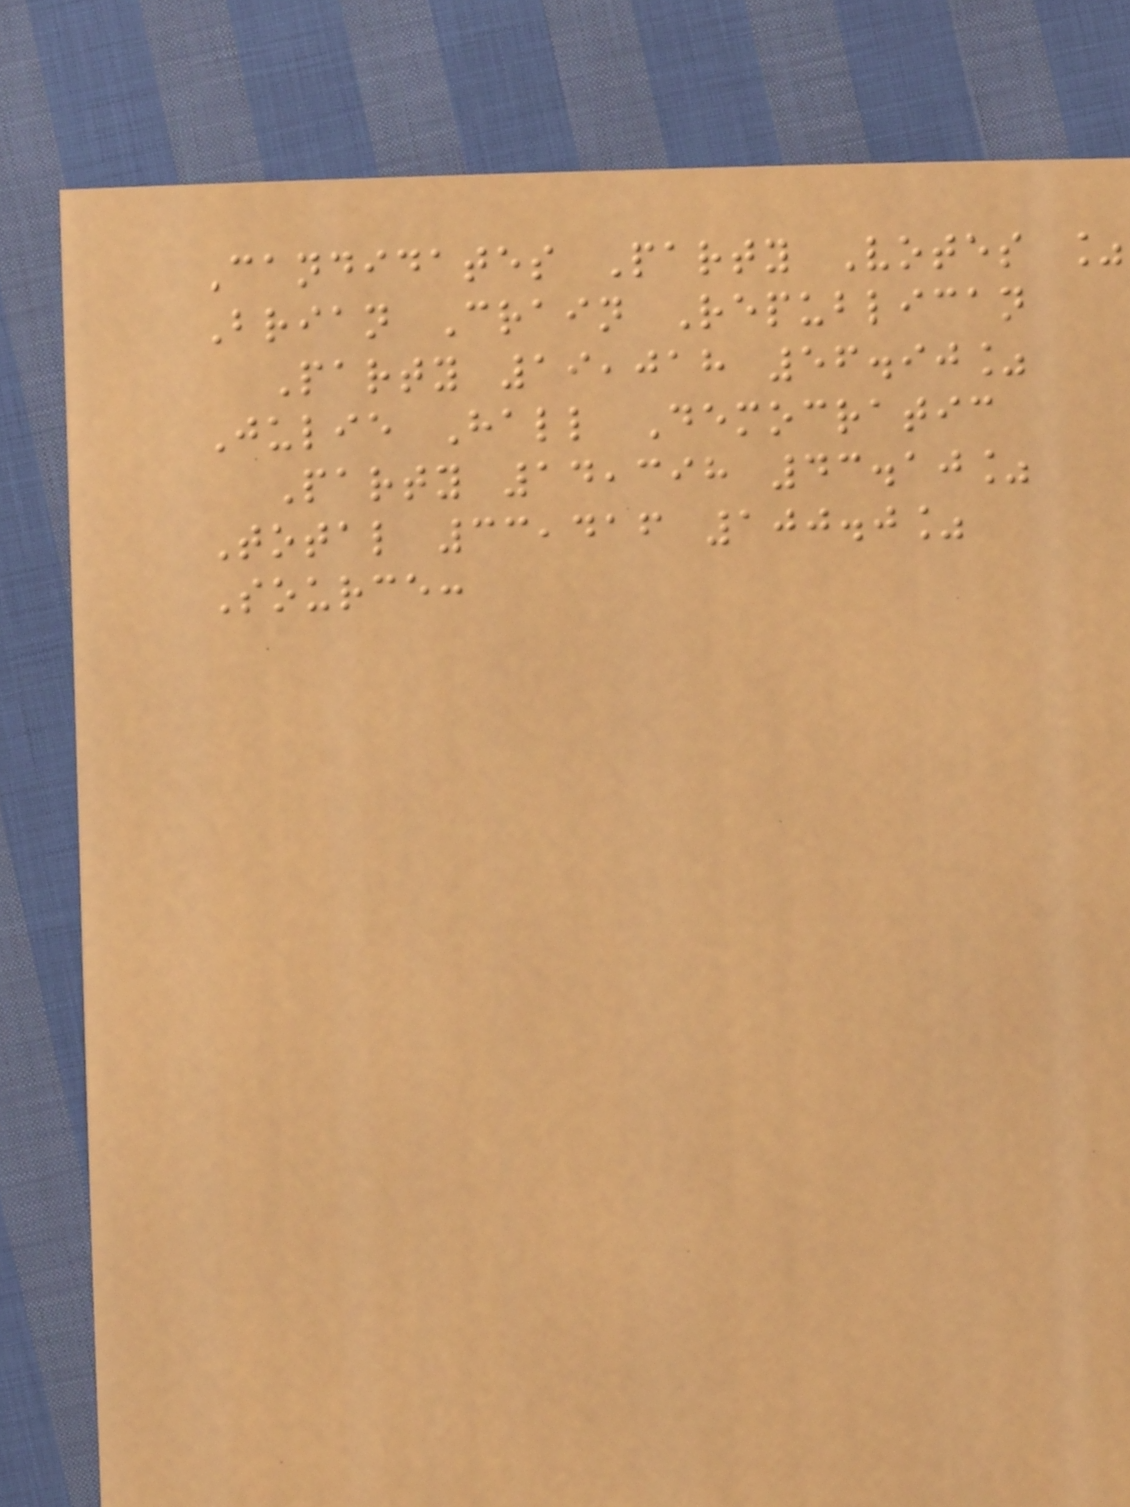Candidates Party Votes %
Brian Crain Republican
Party 19,018 56.90%
Julie Hall Democratic
Party 14,398 43.10%
Total 33,416 100.0%
Source:
